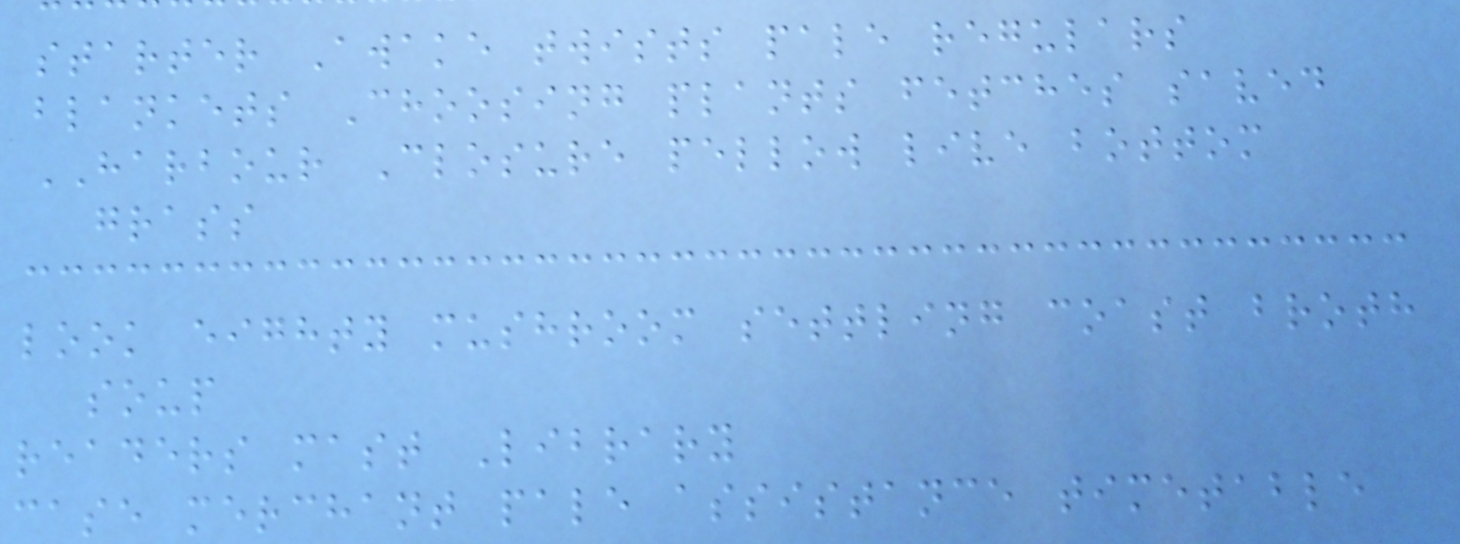starter Awake twists pale regulars
blankets Choosing plants fetches saved
HARBOUR Closure pellow live bottom
grass
look eighty mushroom settling coast broth
soup
readers mast Library
case merchant pale assistance timetable
